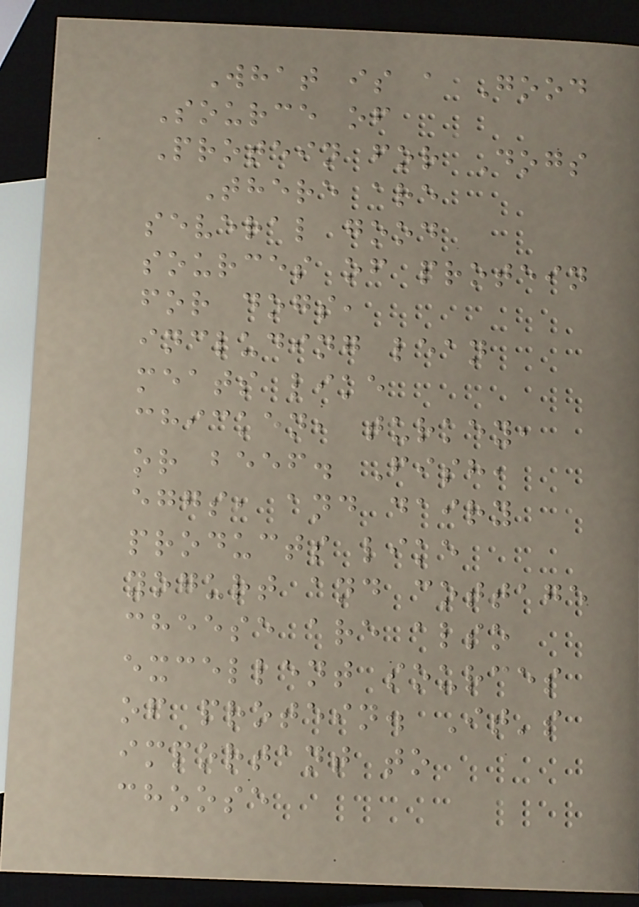What is a Good
Source of
Protein for Dogs
There are
several good
sources of protein
for dogs,
including lean
meats like
chicken, turkey,
or beef. Fish,
eggs, and dairy
products like
yogurt and cottage
cheese are also
excellent sources
of protein. It's
important to
choose
